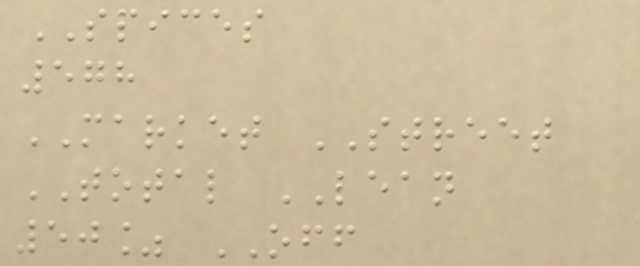SPICES
578
MARKET STREET
TOTAL LEAN
50% OFF
